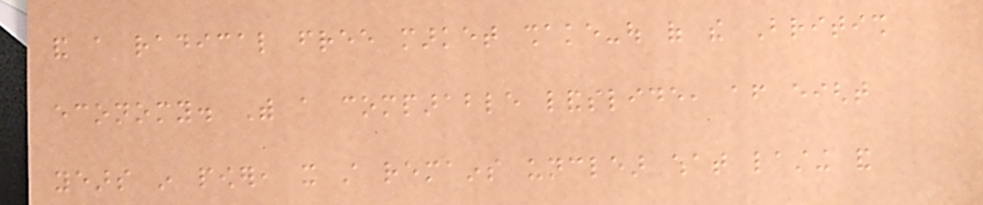and a radical free market shake-out of the British
economy. With a comparable landslide, after eight
years in power, it still remains unclear what lasting and
